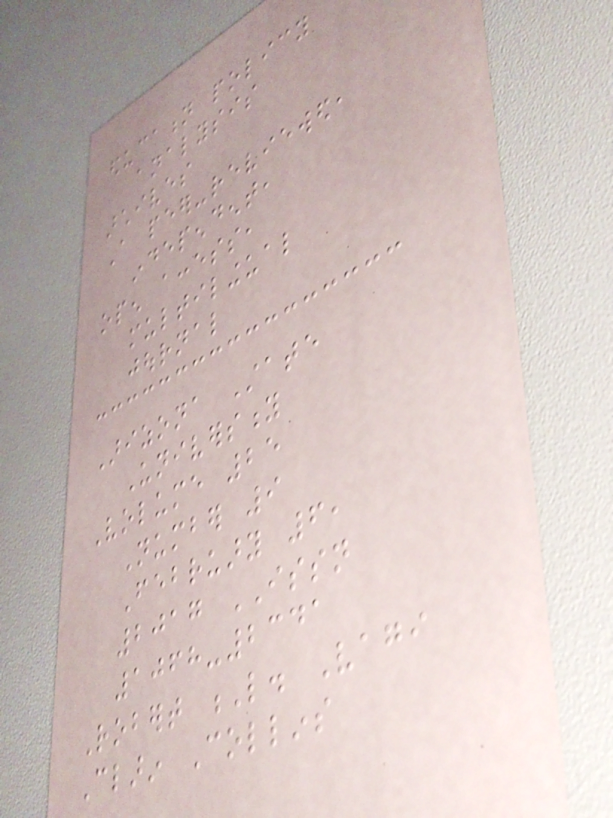education policy
analysis
archives
A peer-reviewed,
independent,
open access,
multilingual
journal
Arizona State
University
Volume 25
Number 9
February 6,
2017 ISSN
1068-2341
Robert L. Vagi
Clarin Collins
